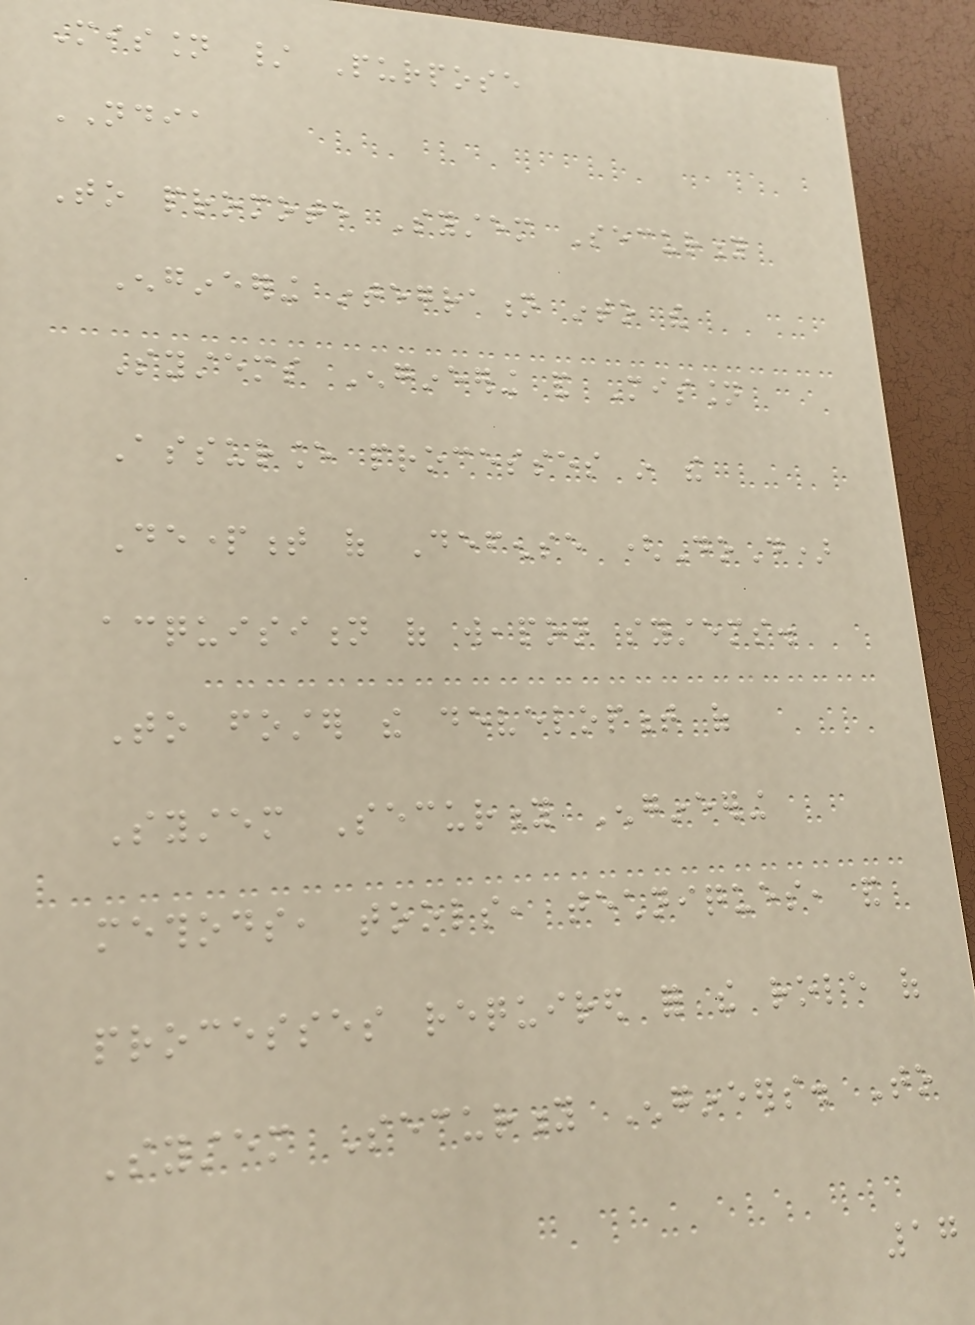Mission / Purpose
NDIA
To promote System Security
Engineering integration into the
Systems Engineering and Mission
Assurance processes in the
Department of Defense (DoD)
acquisition of weapon systems.
To foster the development of
System Security Engineering
methods, tools, techniques, and
processes required for the role of
System Security Engineers. To
17
